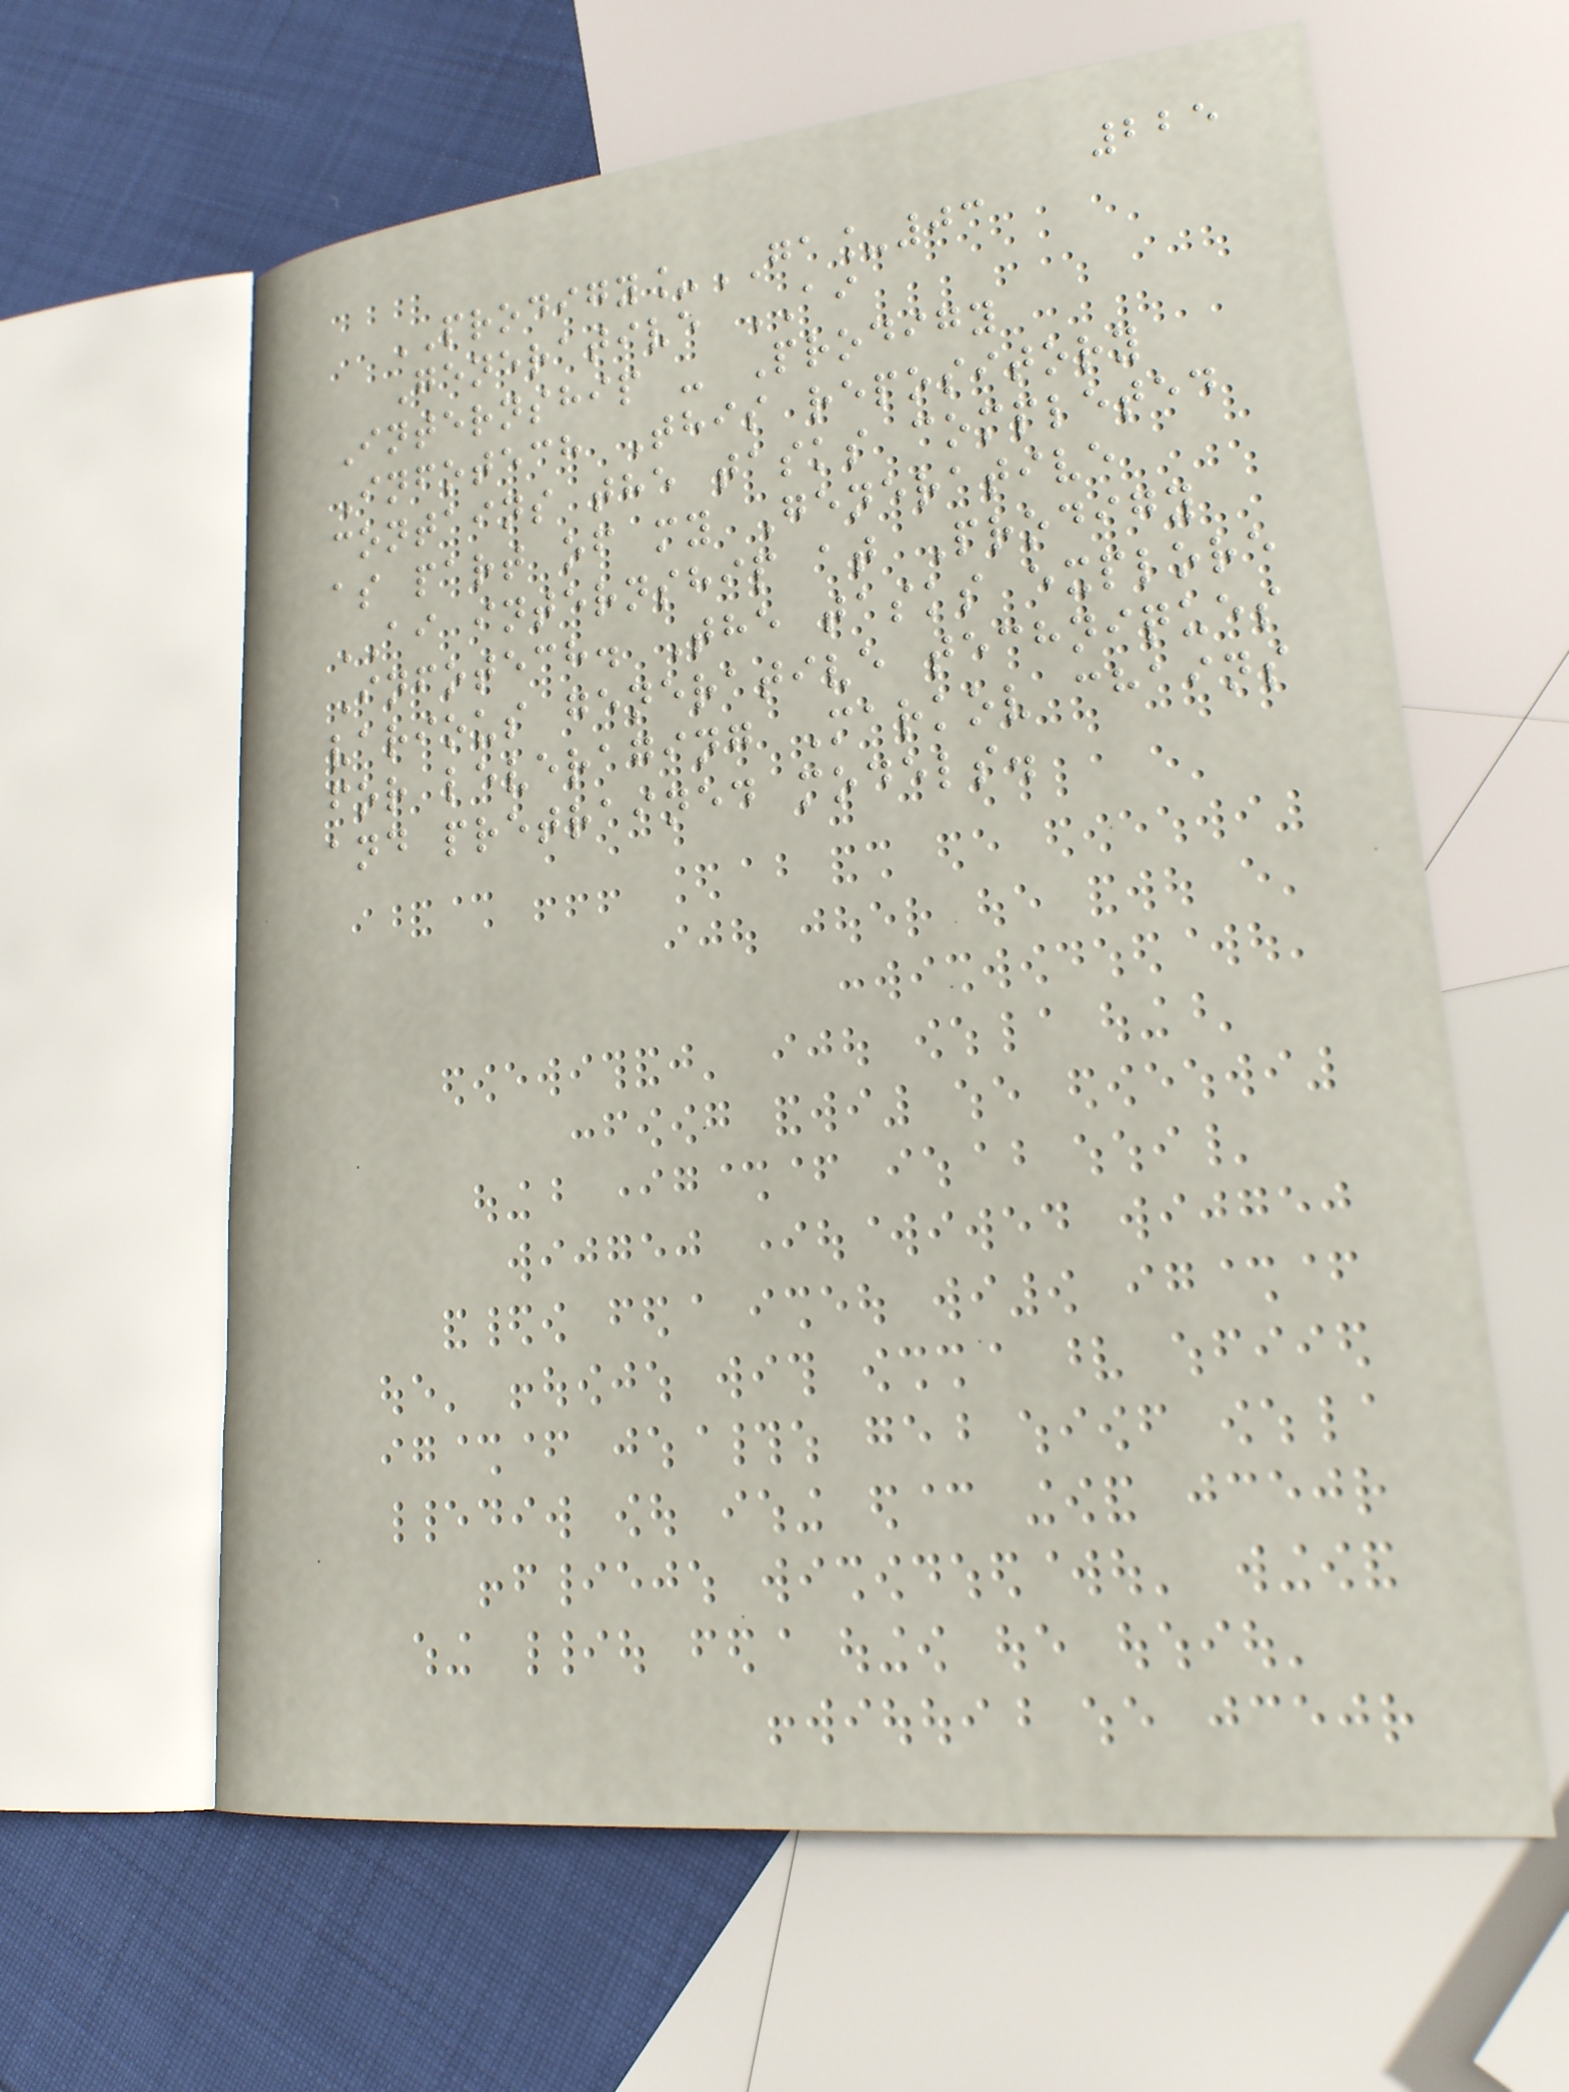225
PRODIGY_GA_03
Generative AI
Internship - Prodigy
Infotech This repository
contains the tasks completed
as part of my Generative
AI internship at Prodigy
Infotech. The tasks explore
various generative techniques
for leveraging Markov chains
and pretrained models.
